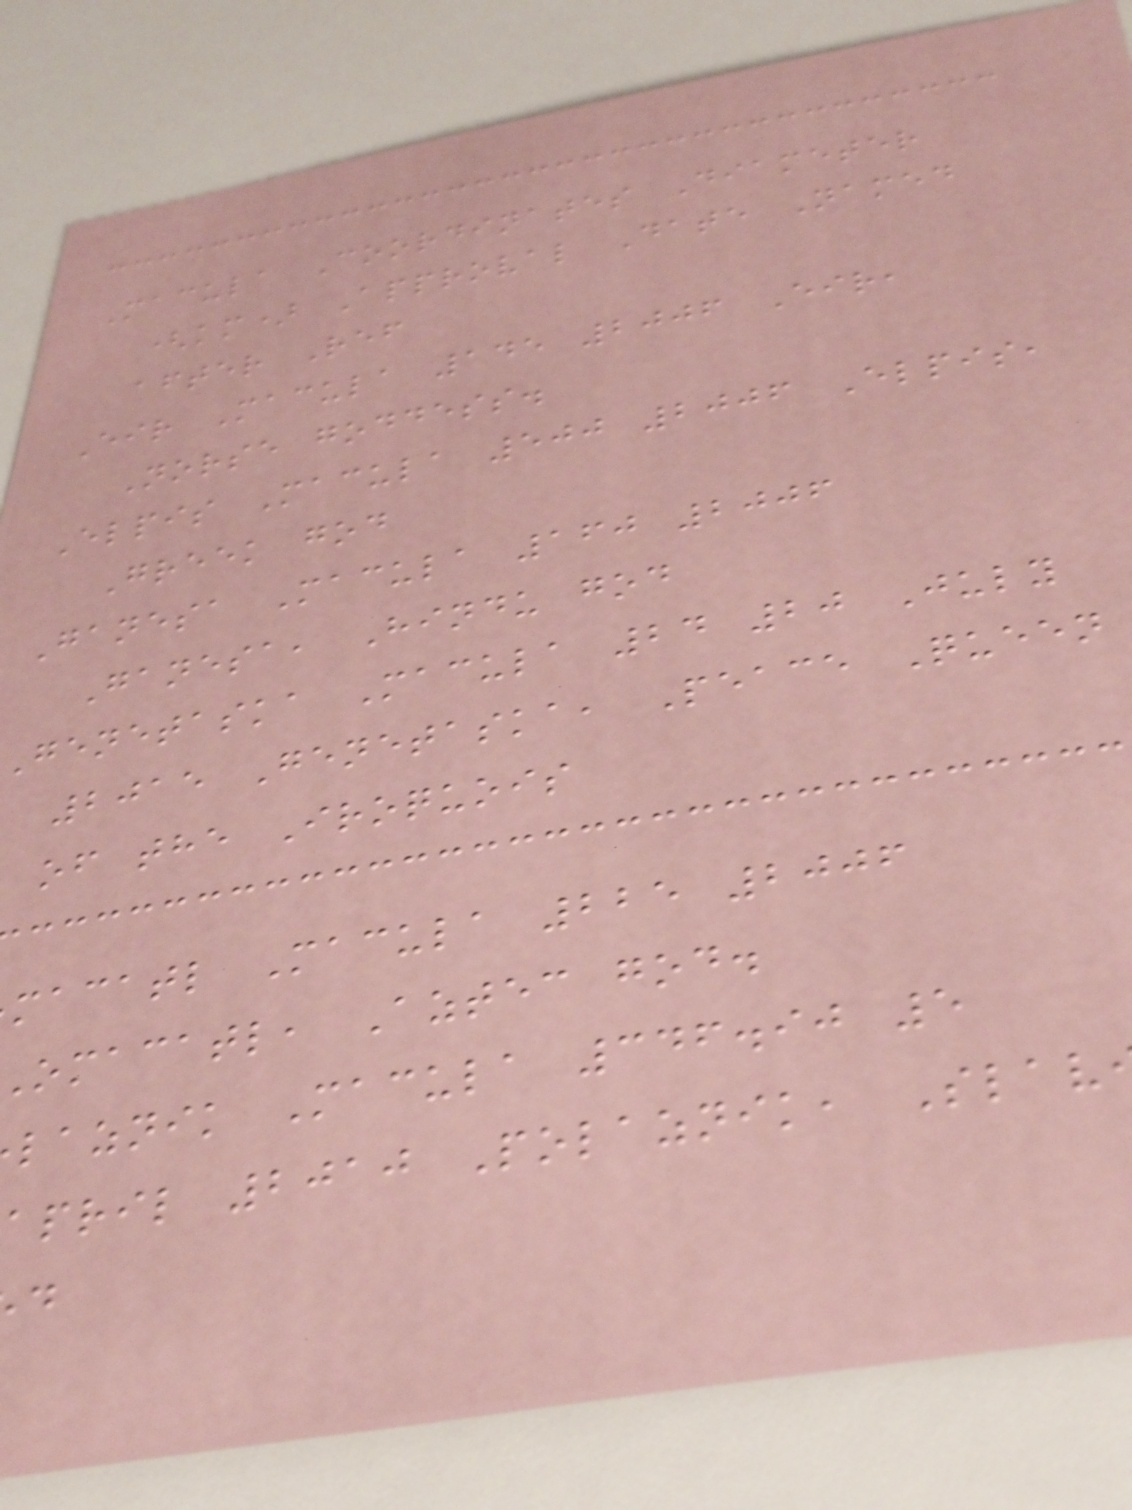Macula Coordinates Diameter
(km) Approval Date Named
after Ref
Eir Macula 145 2006 Eir,
Norse goddess.
Elpis Macula 500 2006 Elpis,
Greek god
Ganesa Macula 160 2006
Ganesa, Hindu god
Genetaska Macula 24 20 July
2015 Genetaska, Peace Queen
of the Iroquois
macatl Macula 225 2006
omacatl, Aztec god.
laznik Macula 346.90 5
april 2010 Polaznik, Slav
